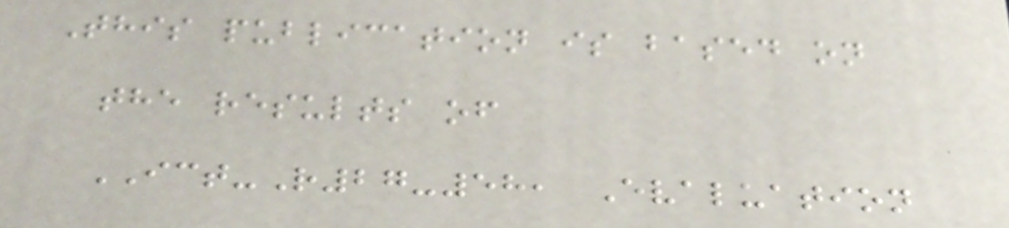This publication is based on
the results of
ICT-R27-58, Evaluation
